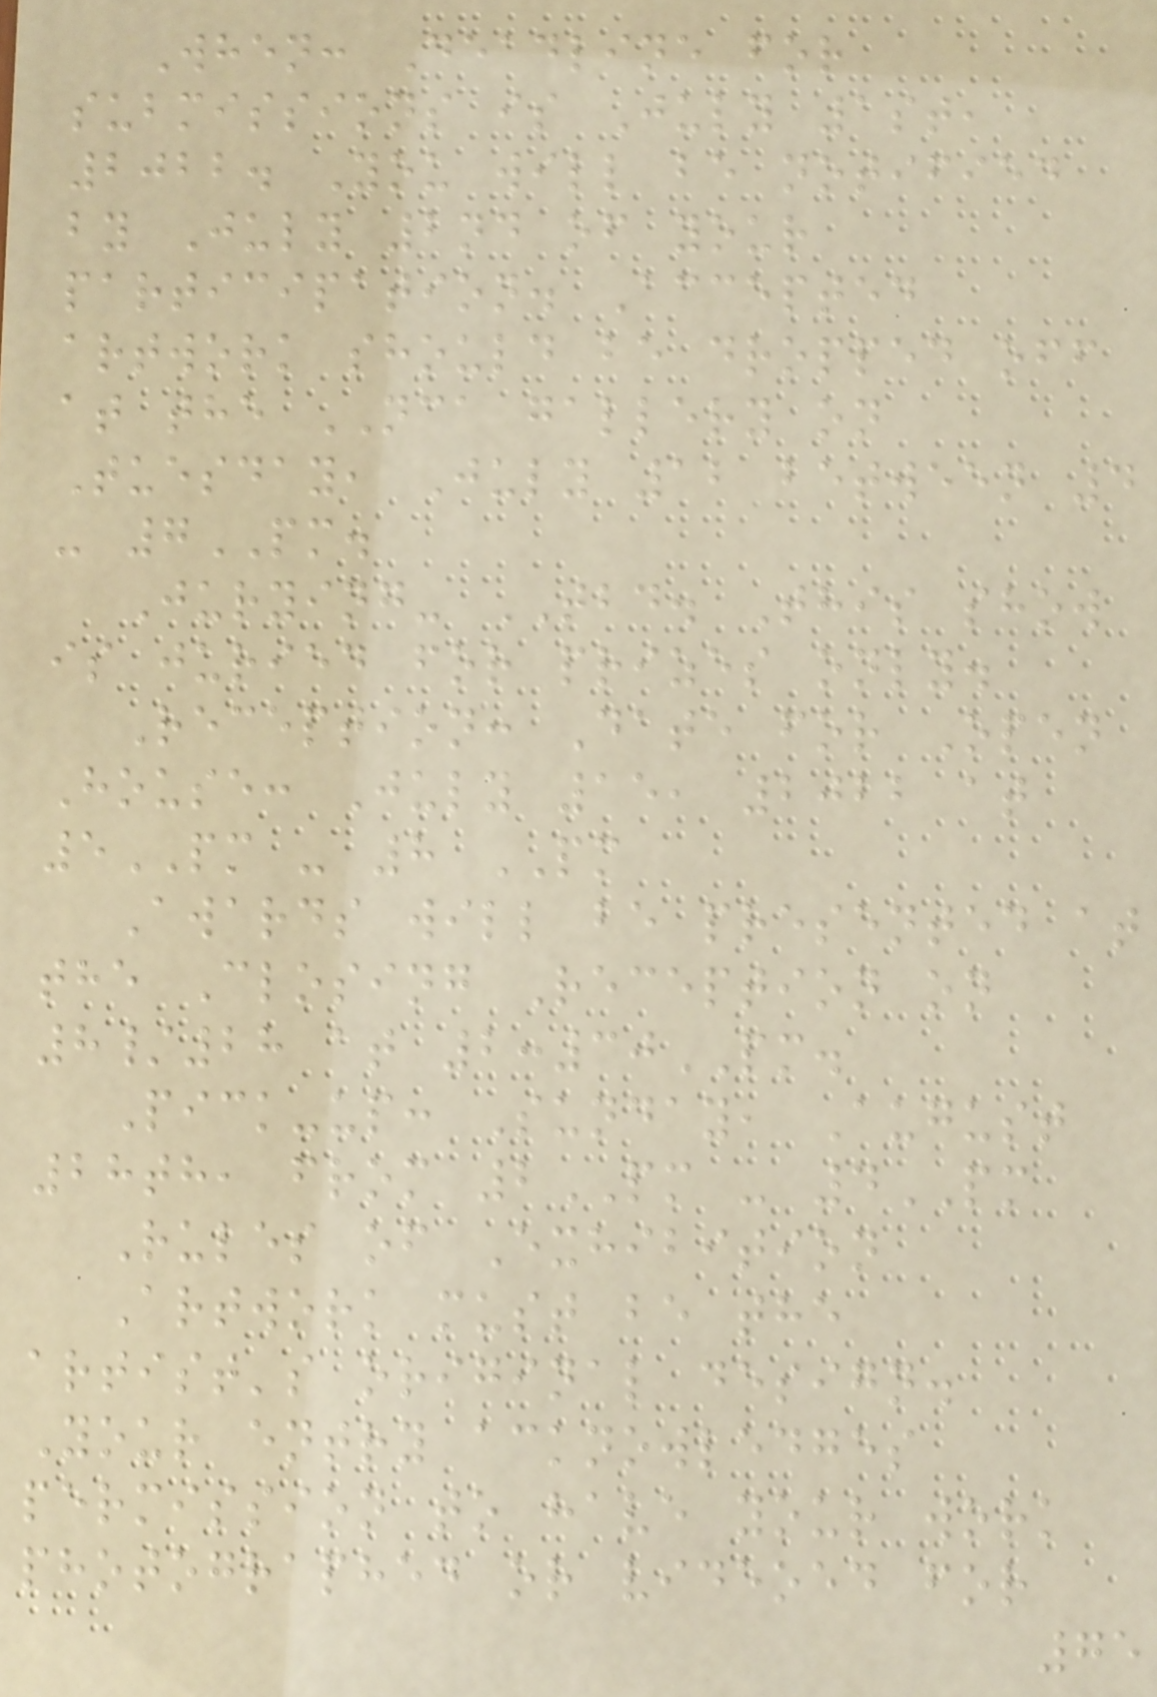When: Deadline for
submissions is July 1st,
2022. You will be notified
by July 2nd of your
participation. Accepted
artwork should be dropped off
at the NCA gallery on
Tuesday, July 12 between 4
- 7PM.
Jurying- TBD. This show
is juried for prizes only.
Reception: Date for Open
House: July 15, 2022 at
5PM - 8 PM
Awards will be presented at
the Closing Reception on
8/28 at 2:30PM.
Pick-up: Sunday, August
28th, from 2PM - 4PM
Rules of Exhibition
Artwork must be the
artist's original design.
Your entry acknowledges
permission to have your work
photographed or videoed for
75
